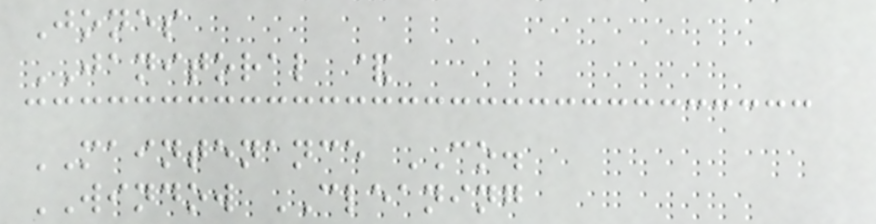Jones
JANITORAL &
MAINTENANCE CO.
WINDOW CLEANING
